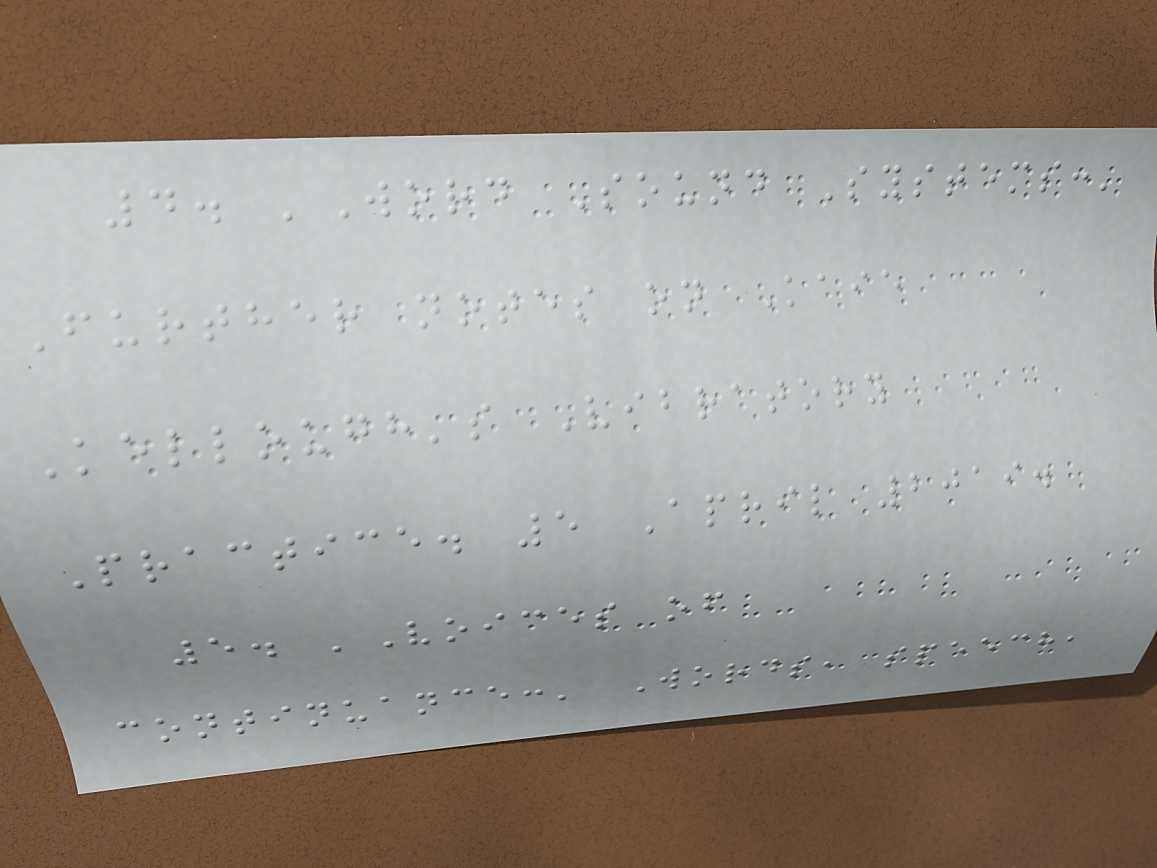4. 'Word Sound Systems:'
Further notes on Kaie
Kellough's Vibratory
Practice. 5 April 2019.
5. 'Voices of
continuance:' Words, speech,
